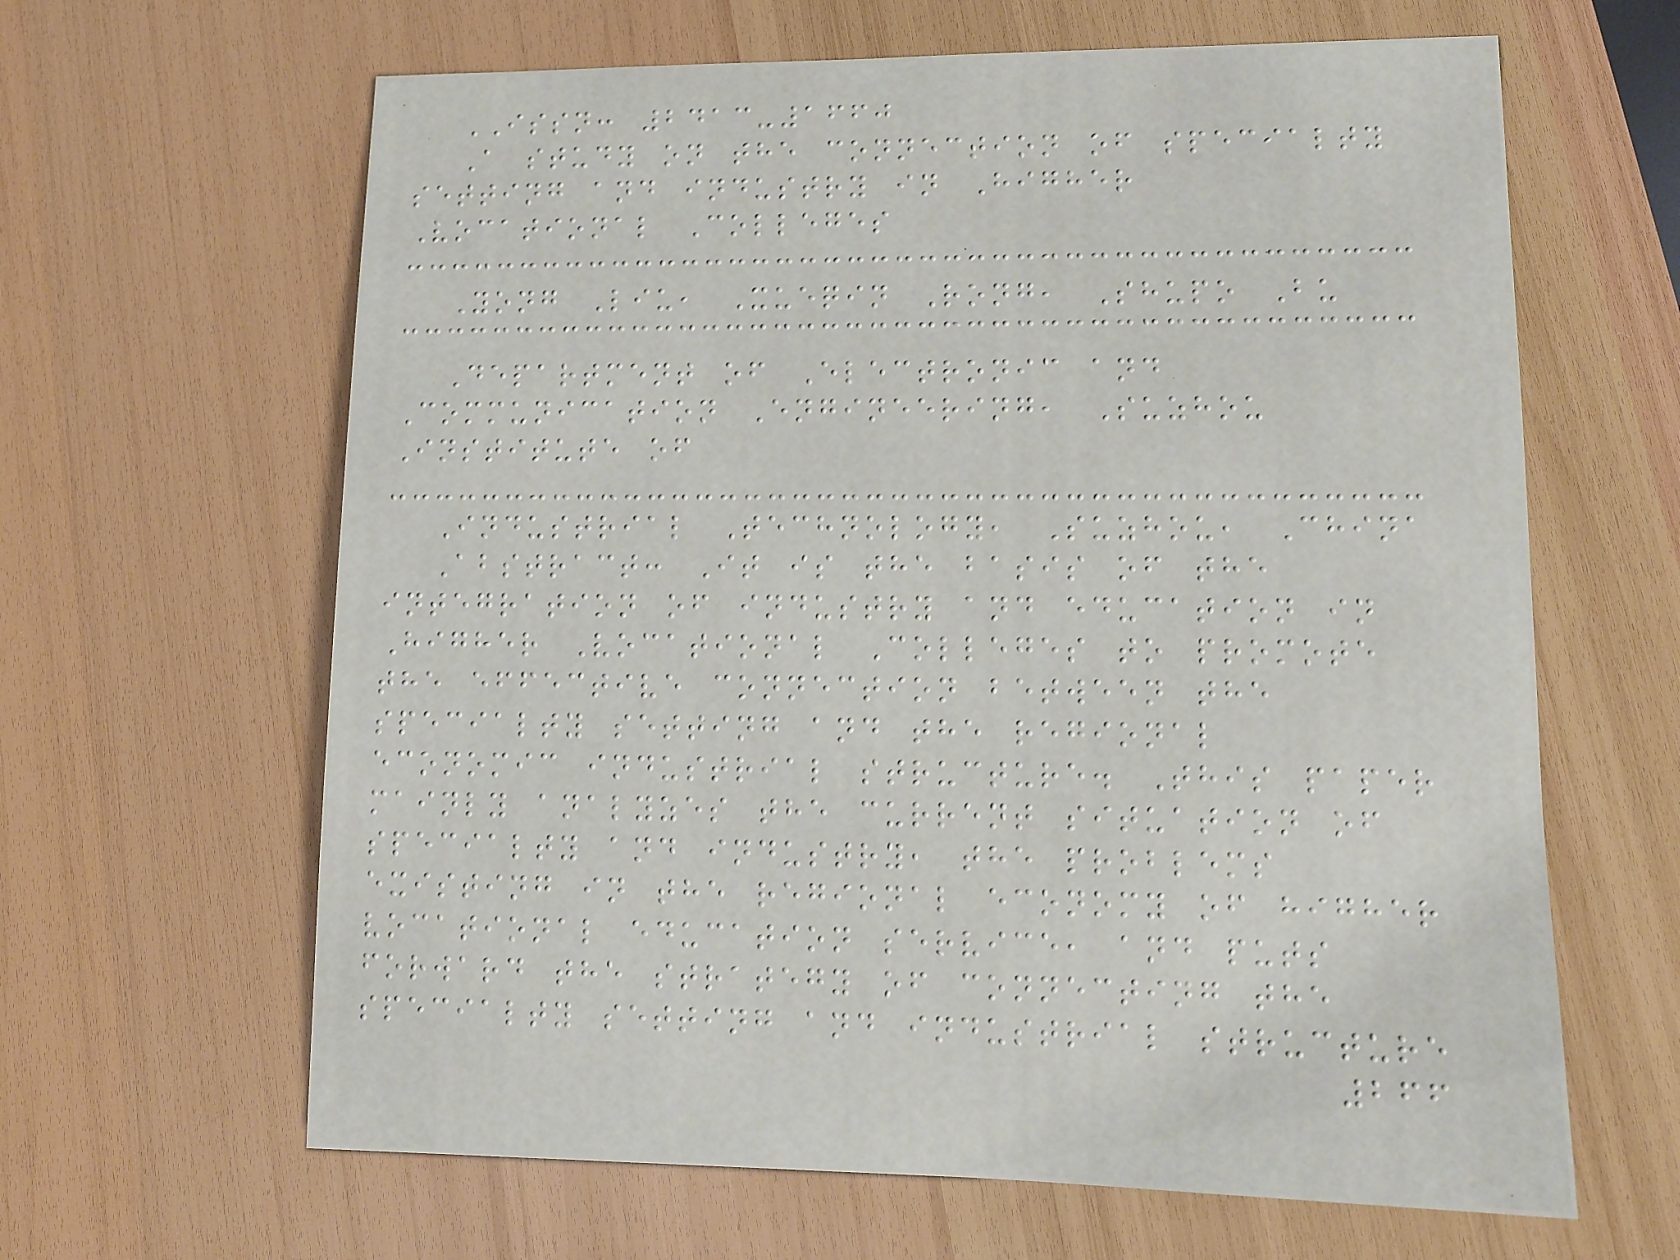ISSN: 2413-1660
A study on the connection of specialty
setting and industry in Higher
Vocational Colleges
Yong Liu, Xueqin Rong, Shupo Bu
Department of Electronic and
Communication Engineering, Suzhou
Institute of
Industrial Technology, Suzhou, China
Abstract: It is the basis of the
integration of industry and education in
Higher Vocational Colleges to promote
the effective connection between the
specialty setting and the regional
economic industrial structure. This paper
mainly analyzes the current situation of
specialty and industry, the problems
existing in the regional economy of higher
vocational education service, and puts
forward the strategy of connecting the
specialty setting and industrial structure
266
